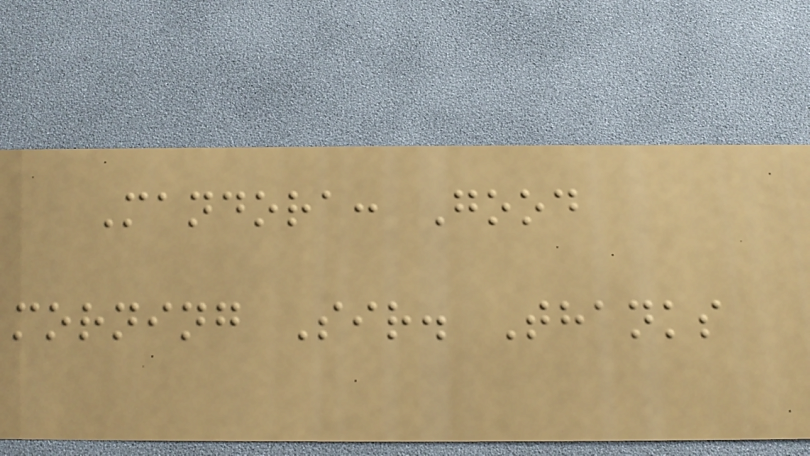Mandora: Good
morning Sir. Thanks
